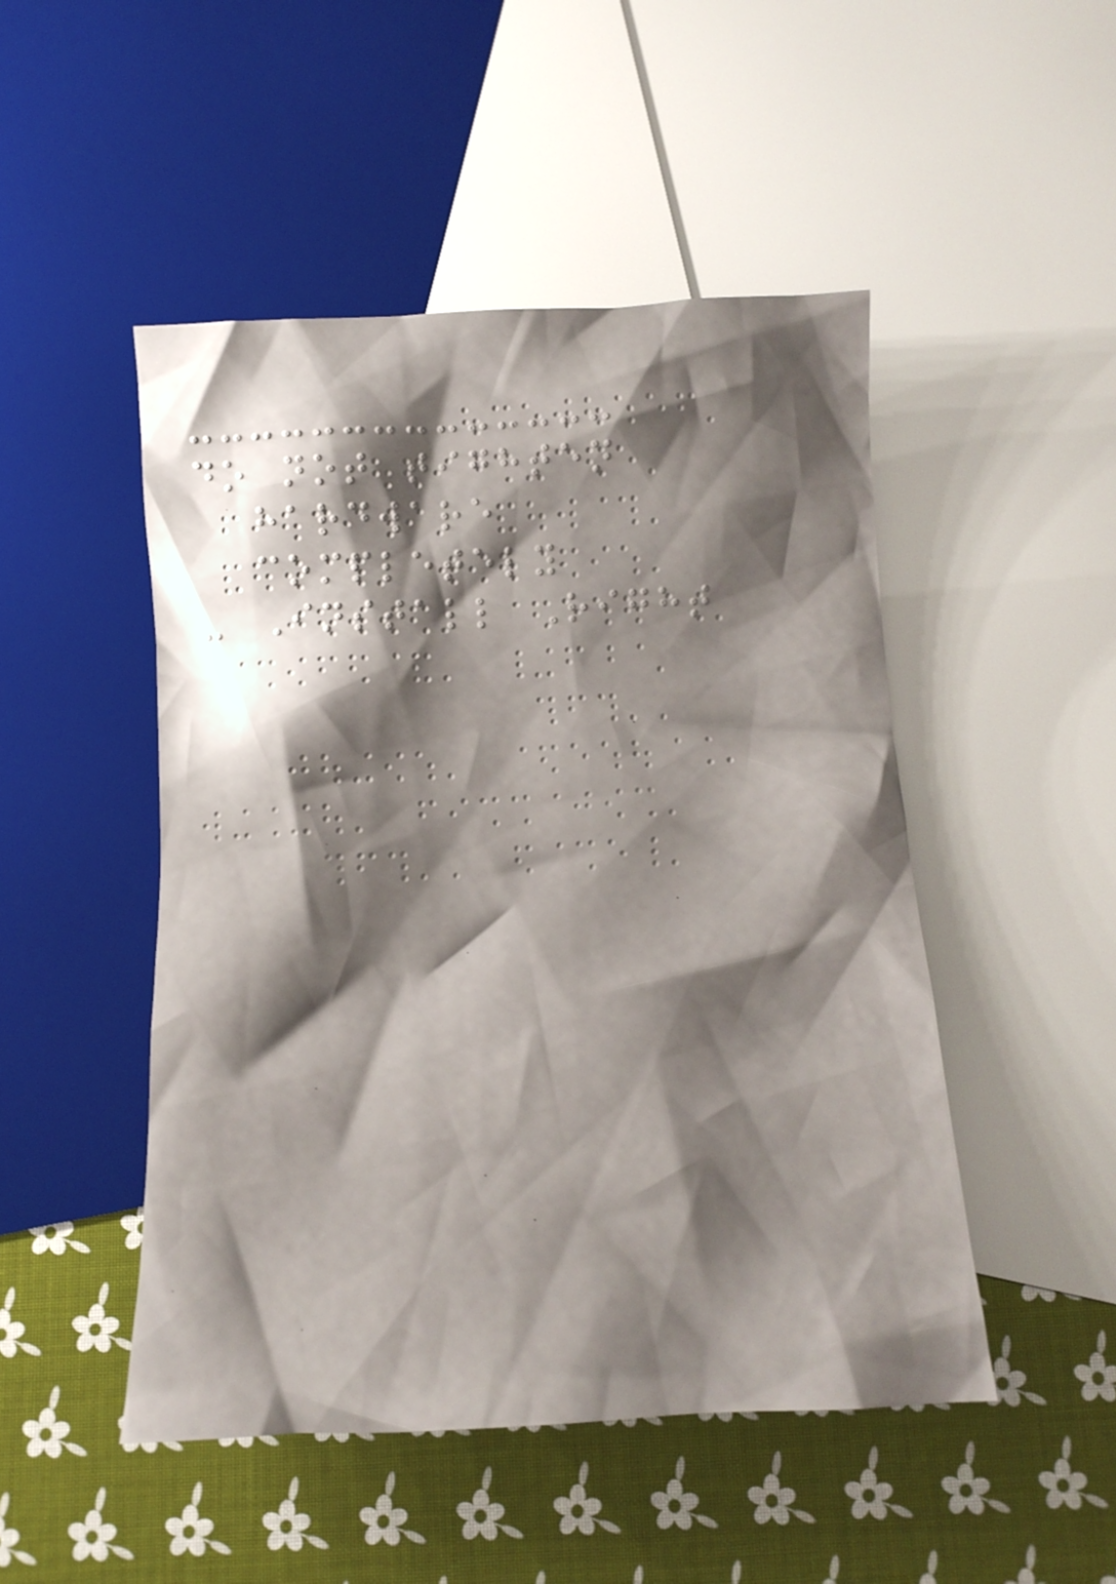do not tighten
hardware
completely
- Install Right
